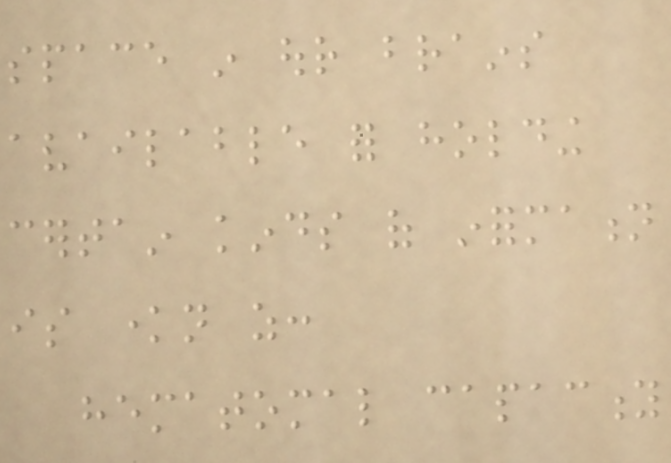space in our brains
available for holding
certain kinds of information
is known as:
hematomal capacity
